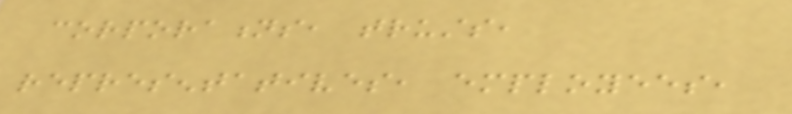corporations, trusts,
representatives, employees,
